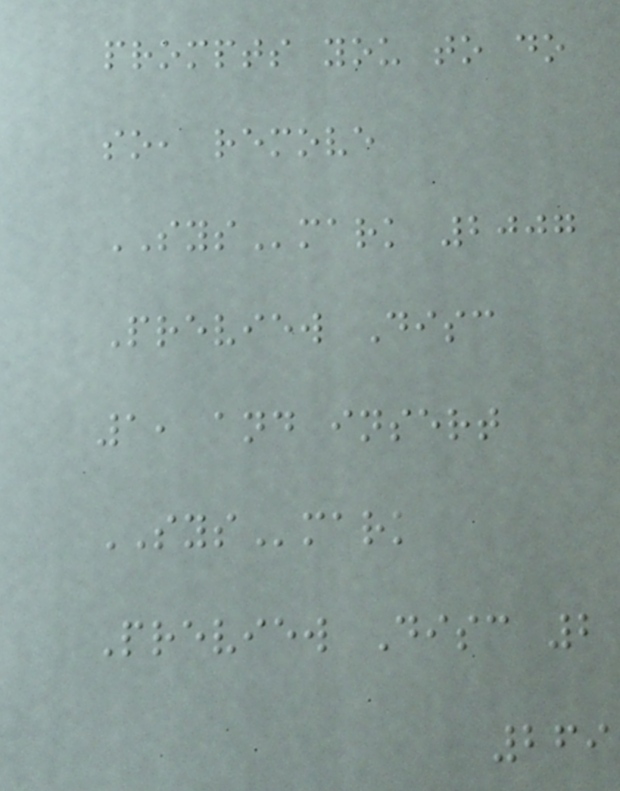prompts you to do
so, remove
SYSmark 2007
Preview Disc
1, and insert
SYSmark
Preview Disc 2
269
